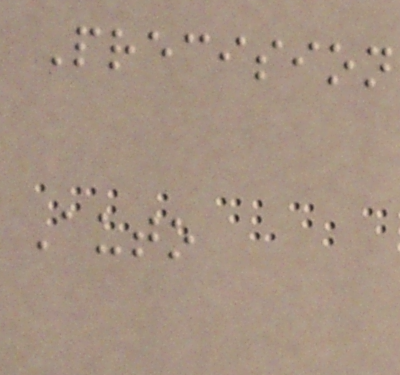Precision
Auto
